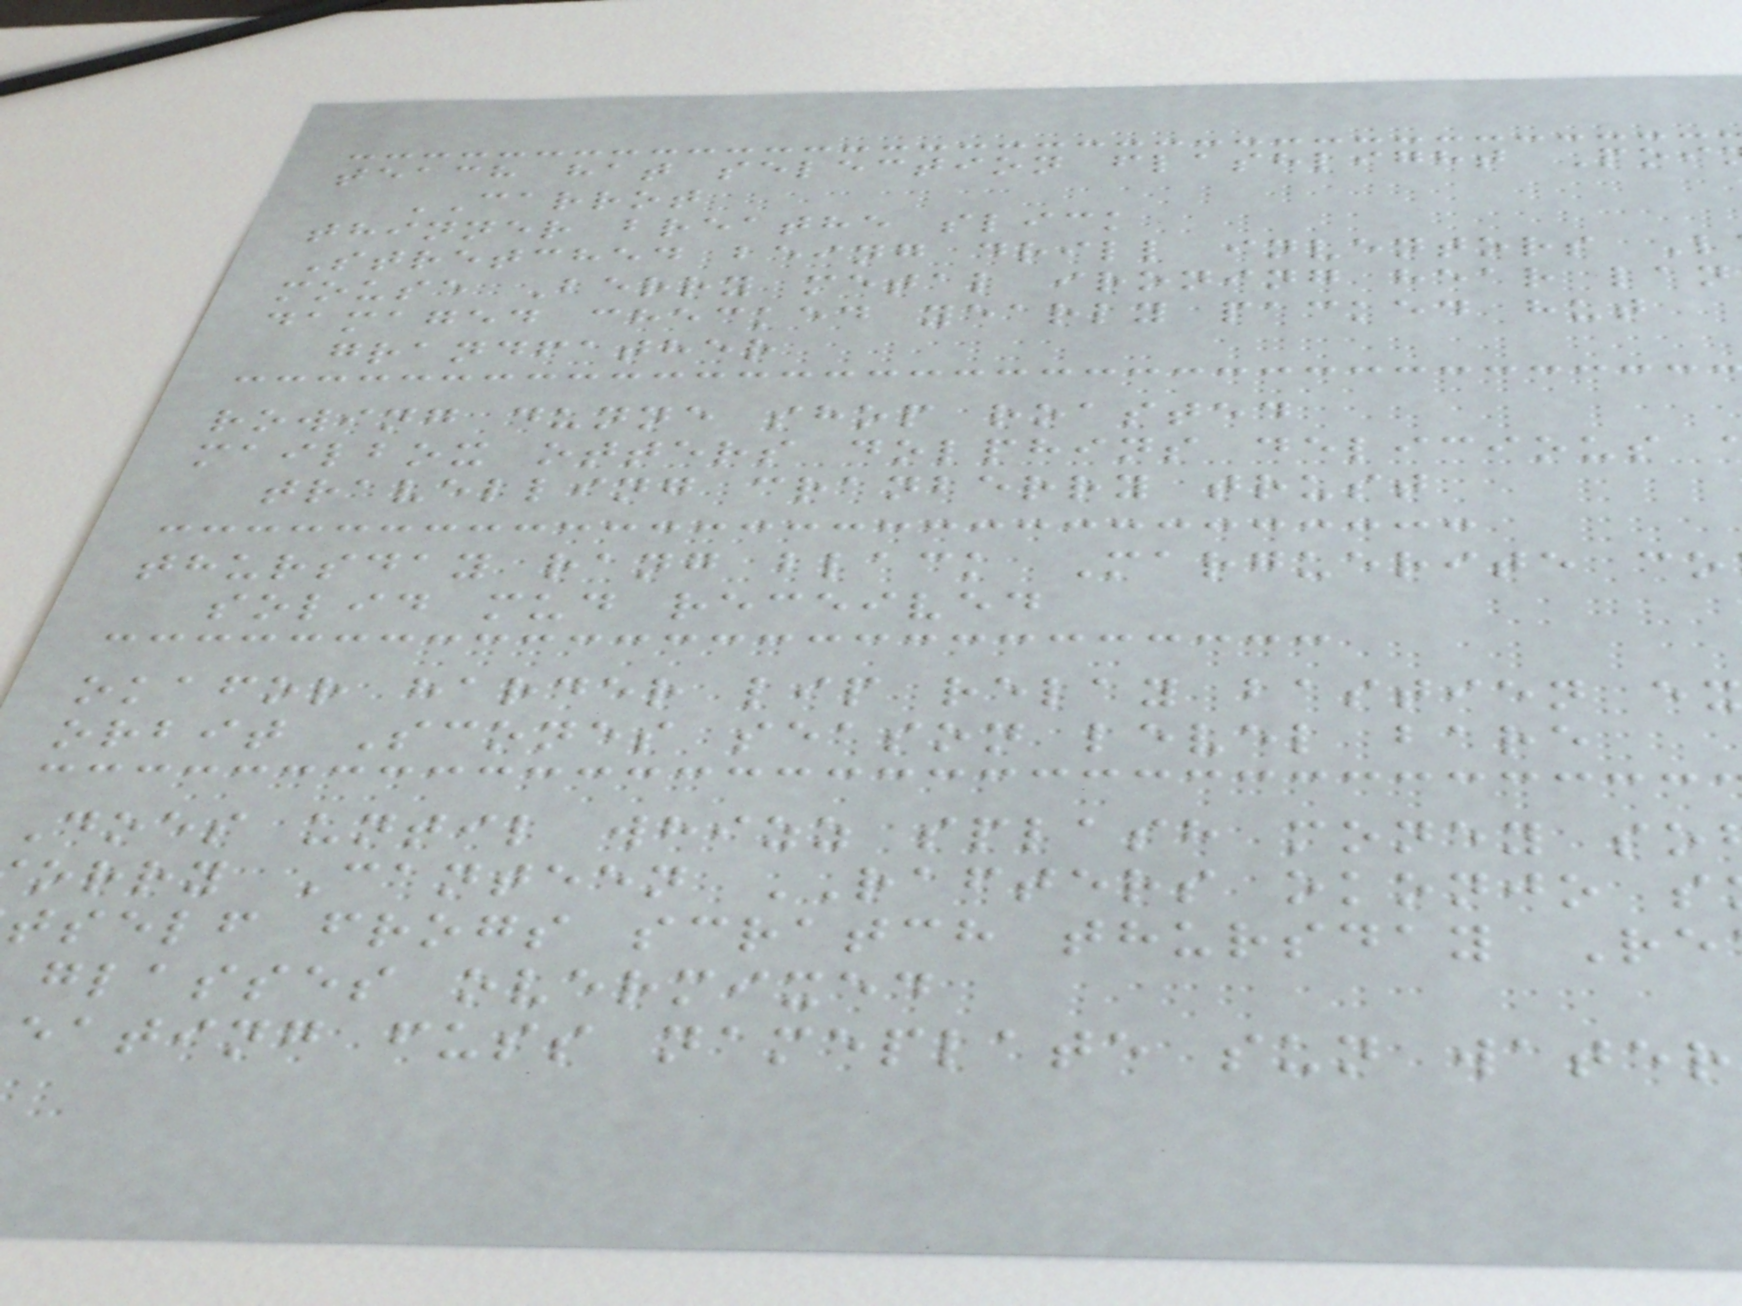teach hat selection flashlight Poi
CARROT
thinner breathe slick
Stretched being drill inventors L
mouse Berry metal ironing hear lan
damaged checked yearly packed hut
grandfather
rowing dunne shop roasted
mailbox otters dolphins delicious
travelling cranberry trust
thursday rang black Marguerite co
solid mud received
okafor harder lip relay bastien e
orbit Scones season level bare
Does until whizz splash money so
orry Canteen RAFTERS okonjo s
tself frogs scratch thursday Re
glasses overmixed
eating fuss nameplate sun water
